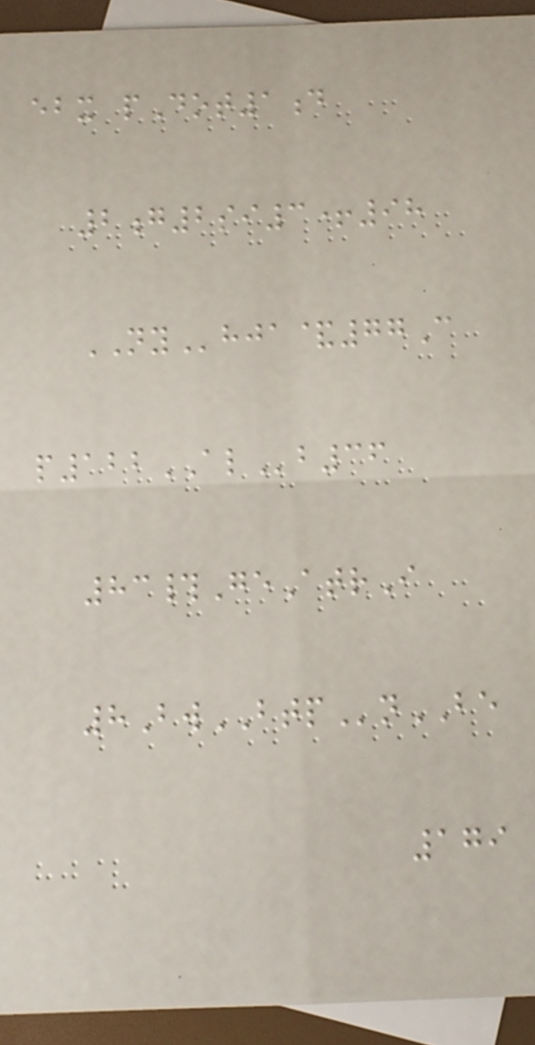ebx pDot1d
2g2si3+98
NYhja&77C
p122ALb36
83#GeAtrI
8BwBTPnBE
179
